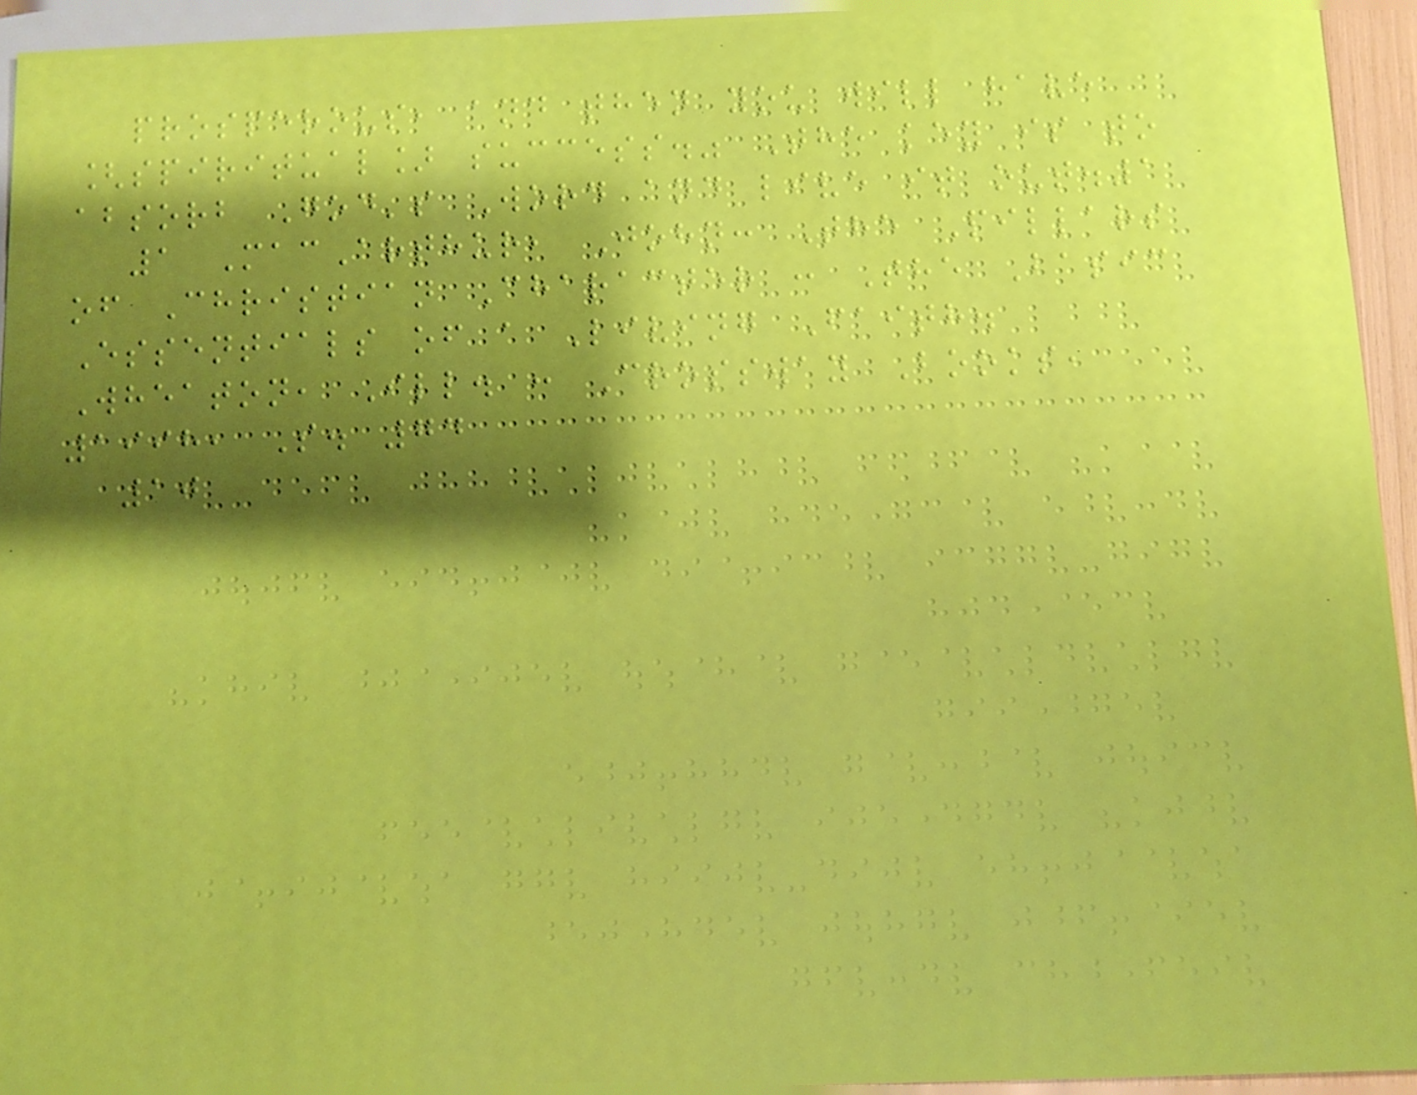prosperous, and then you will have
[spiritual] success." The key is to
absorb God's Word and live it out.1
1 MacArthur, John: The Pillars
of Christian Character : The Basic
Essentials of a Living Faith.
Wheaton, Ill. : Crossway Books,
1998, S. 74
10
